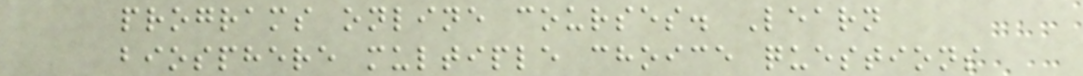programs online courses. Learn
biosphere multiple choice questions
